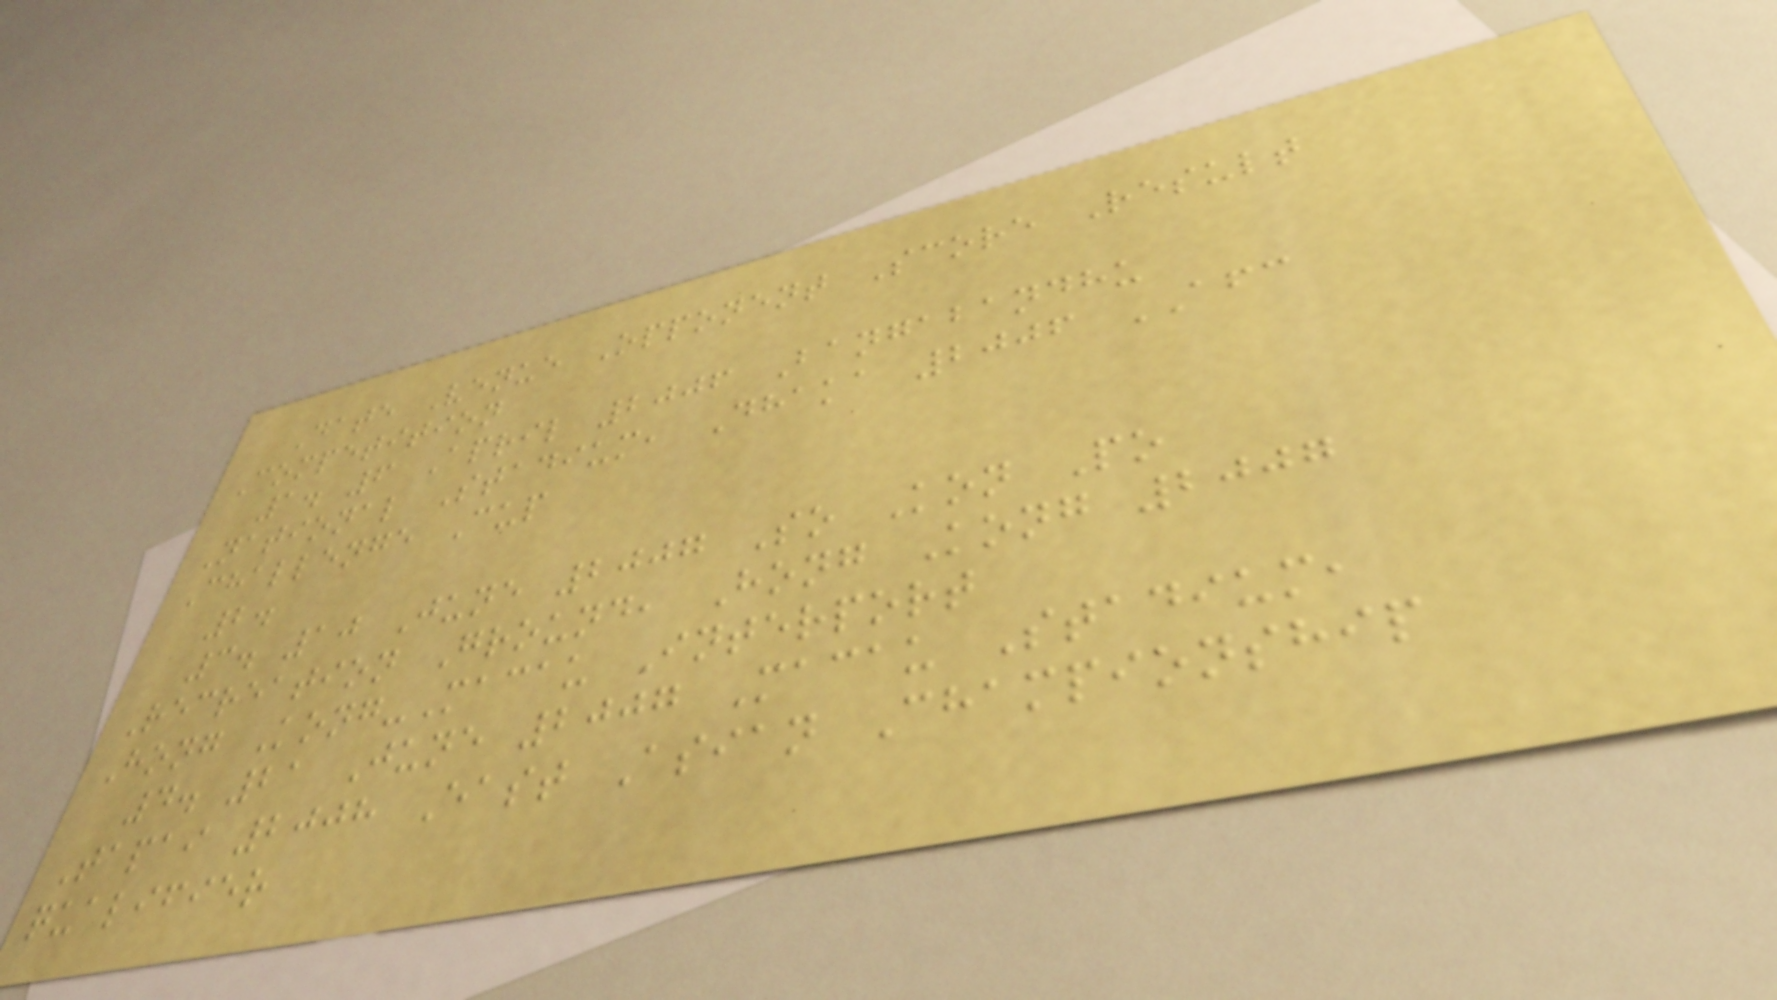Date Venue Opponent Score Result
Competition
1. 6 April 2006 Bangabandhu
National Stadium, Dhaka 2006 AFC
Challenge Cup
2.
3. 10 June 2007 So Kon Po
Recreation Ground, Hong Kong 2007
Hong Kong-Macau Interport
4. 21 June 2007 Macau Stadium,
Tapai 2008 East Asian Championship
qualifier
